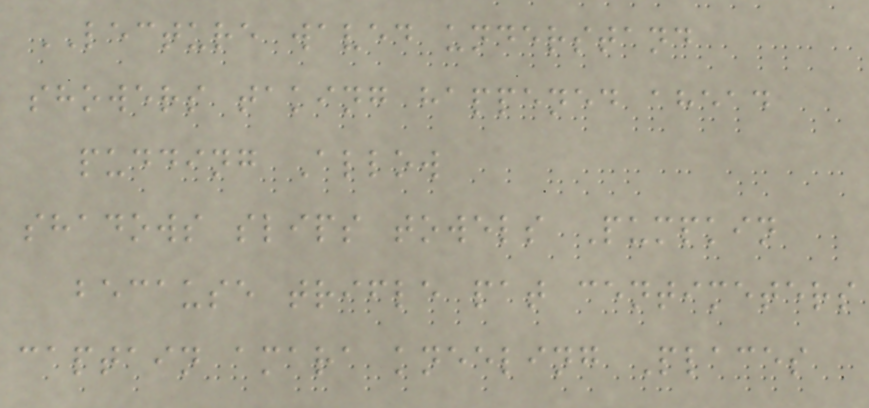LECTURE waved understand
showers taking happened ahead
pudding Allow
shadows slips towels Pumpkin
because trifle pat centimeters
captain amara kneeling Places
